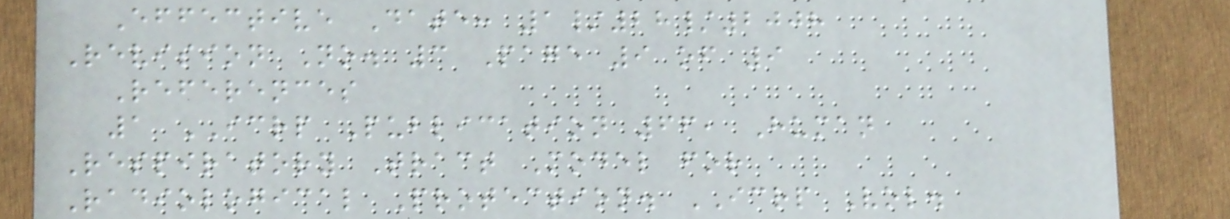Effective Date: 1/28/2008
Revision No. 3 Page 9 of 9
References
1 ICRP Publication 66, Human
Respiratory Tract Model for
Radiological Protection. ICRP Vol.
